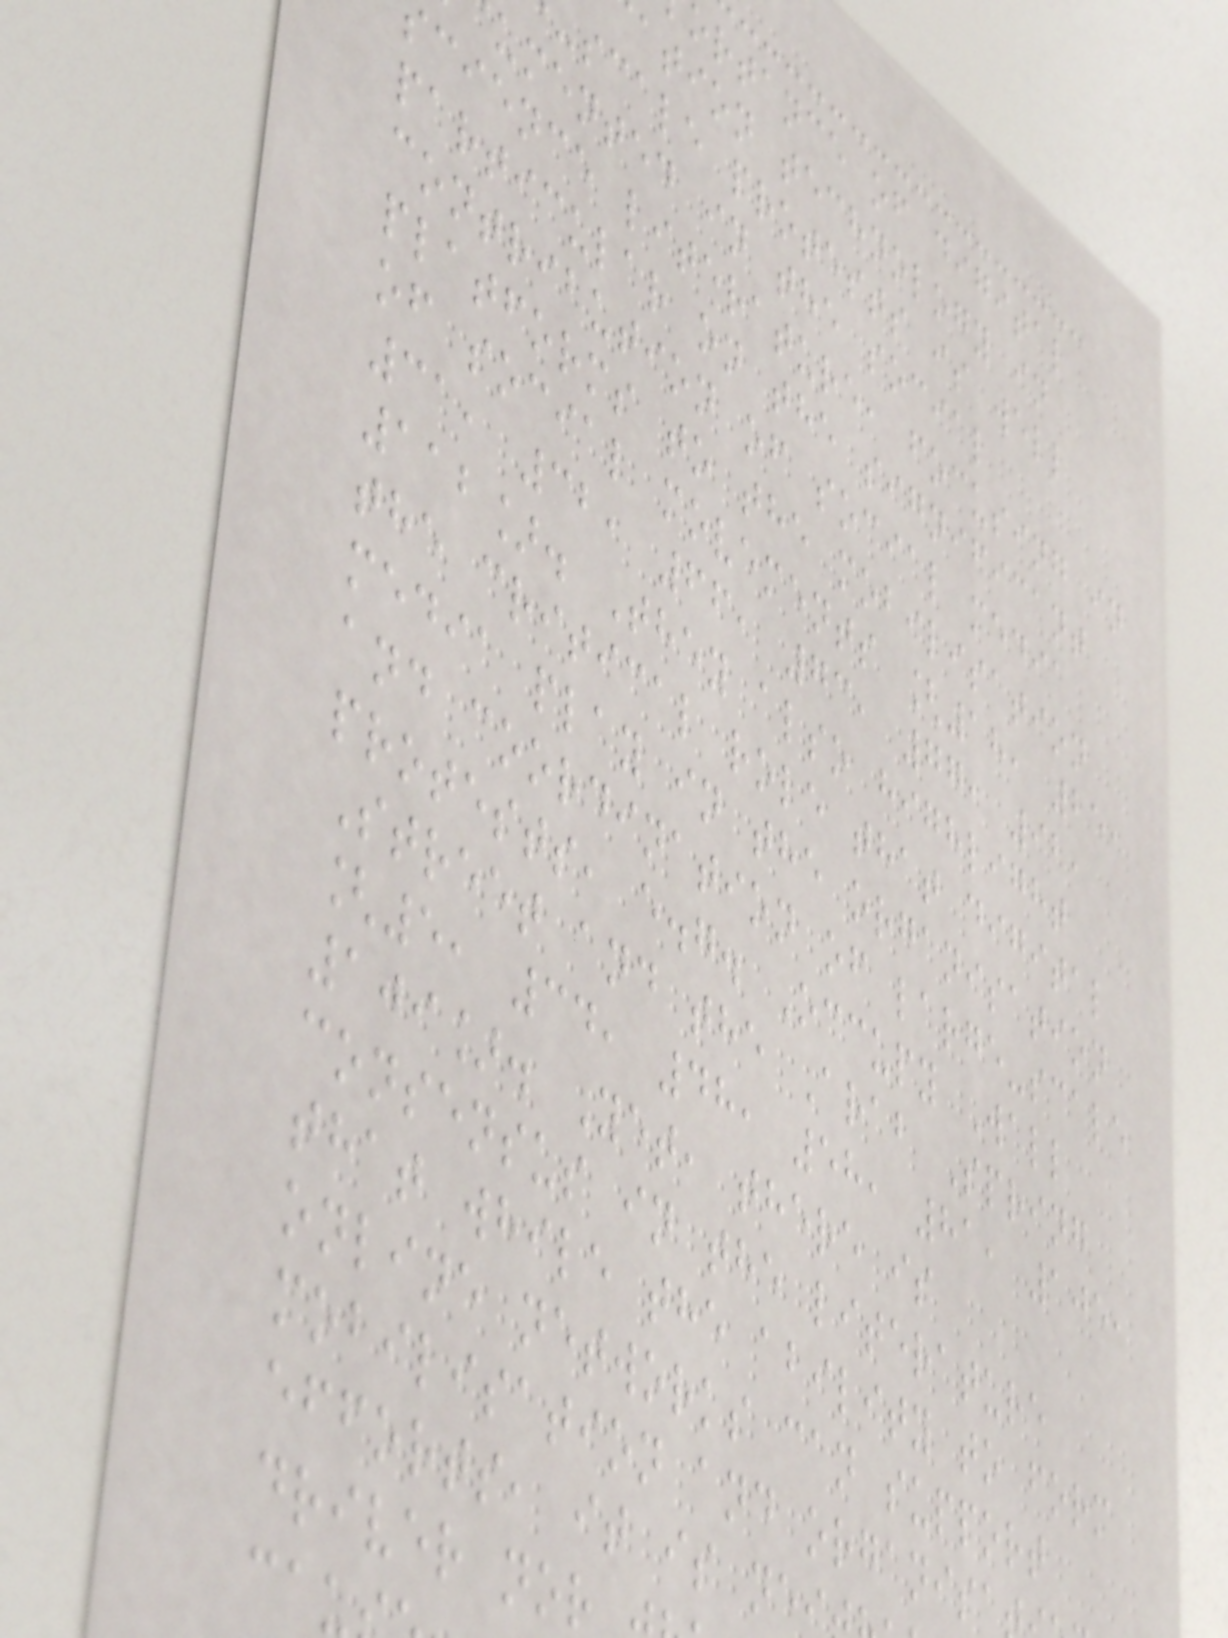ortance of digital
ation technology in
-scale protests is well
umented in the social
cience literature, focusing in
particular on the significant
contribution of social media
platforms to the mobilisation
of social movements [18, 25,
31, 32, 66, 73, 77, 92,
112]. They also highlight
the critical role that digital
media play in the organisation
and coordination of large-scale
protests, e.g. Occupy Wall
Street and the Arab Spring
[5, 34, 48, 58, 81, 105,
109]. Yet, there is
consensus in the literature
that while the ability to form
online networks can support
mobilisation and organisa
efforts, it is ne
driver nor
